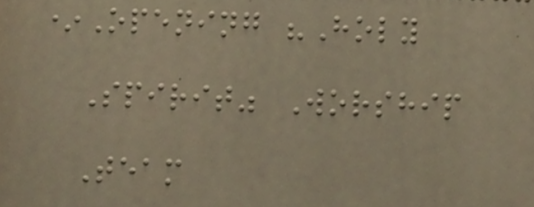*Opening "Holy
Spirit" Worship
Team
